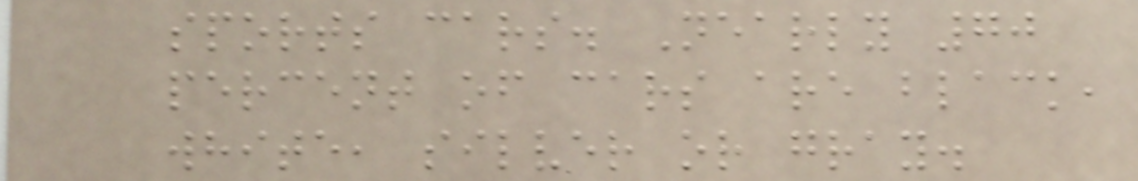sports cars. Nearly 70
percent of cars are black,
white, silver or gray.
